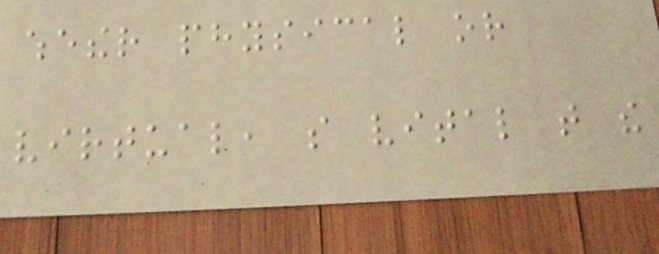whether physical or
virtual, so vital that the
